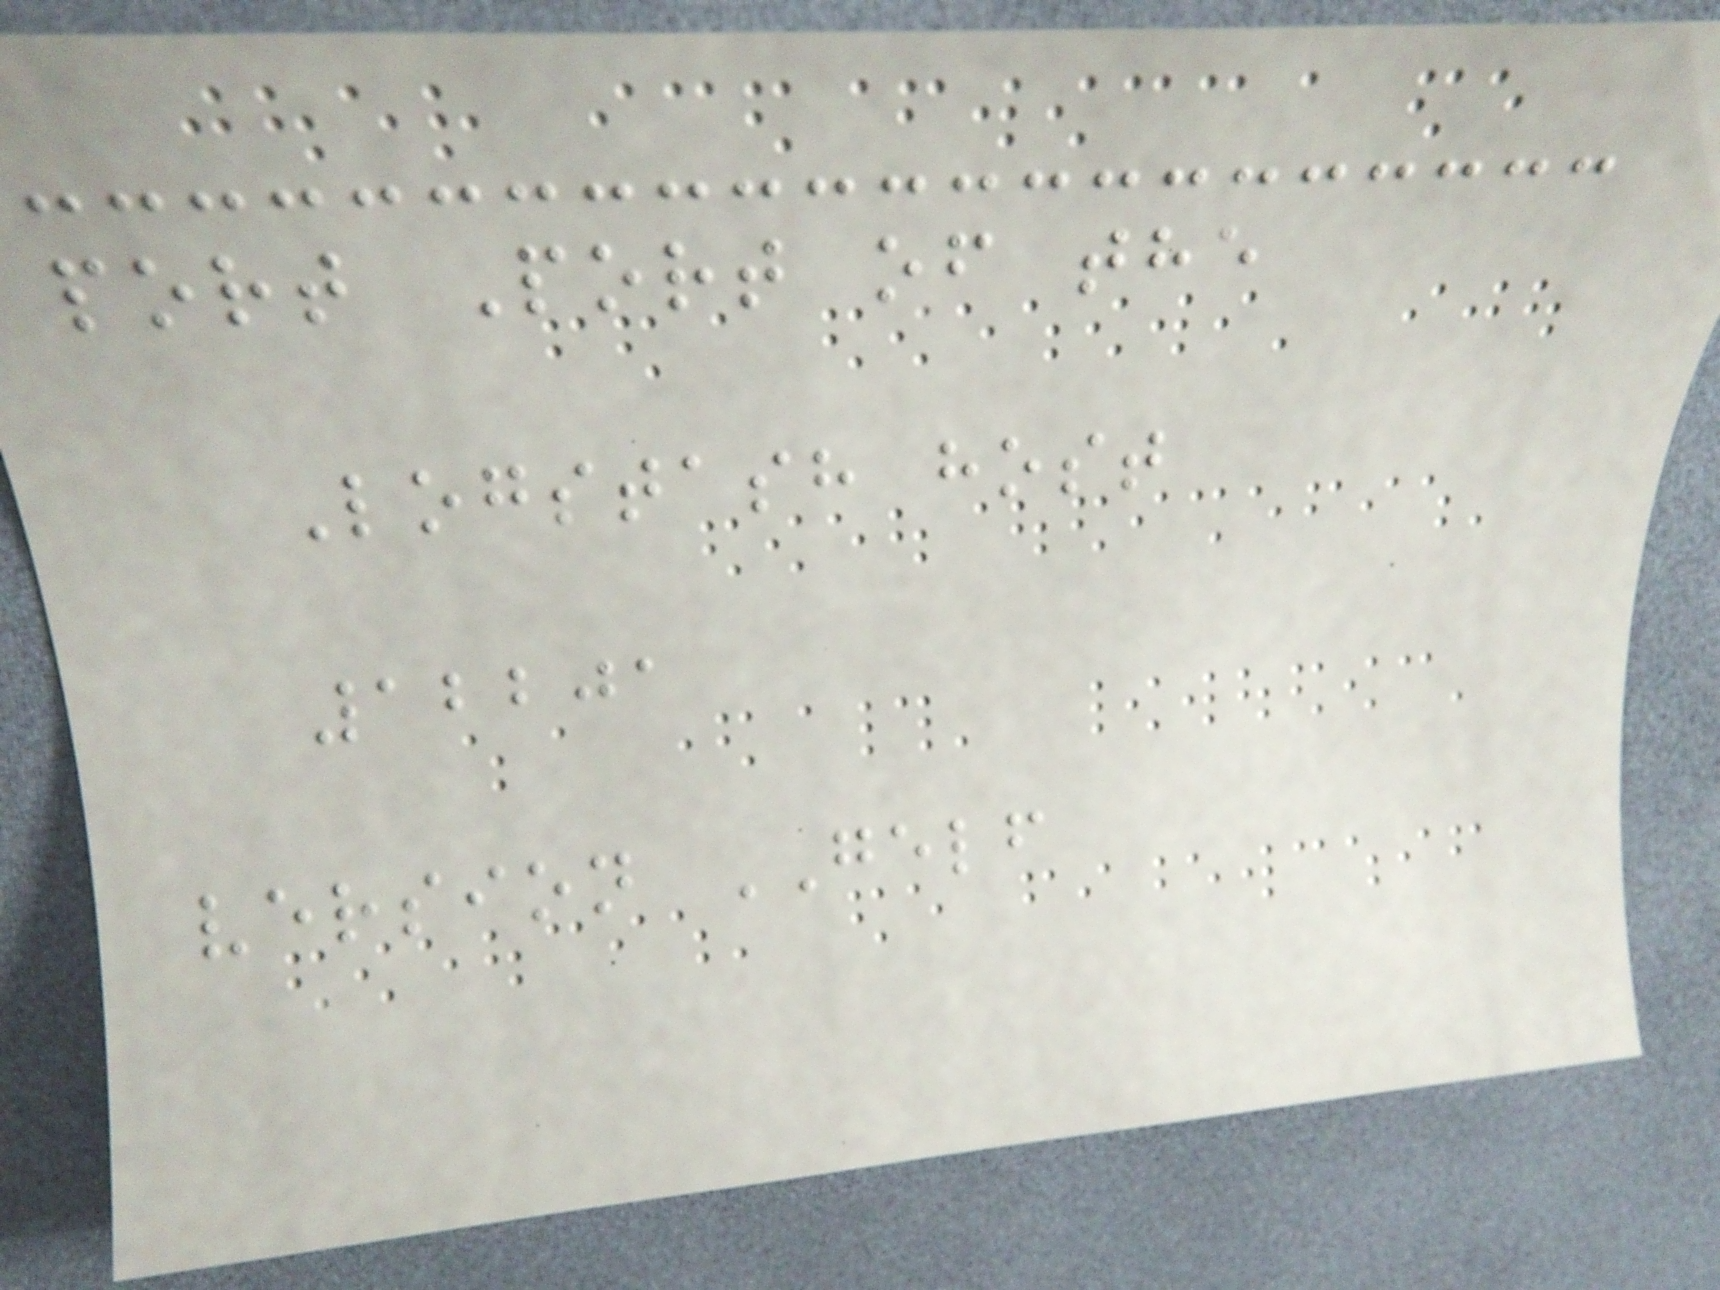port Port of the
Logstash host
12201
version GELF
